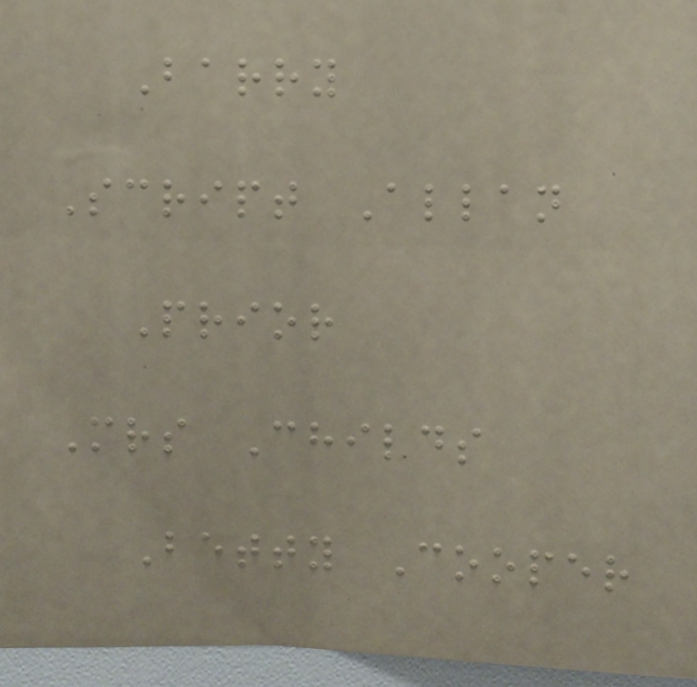Barry
Script Allan
Prior
Mrs Childs
Betty Cooper
